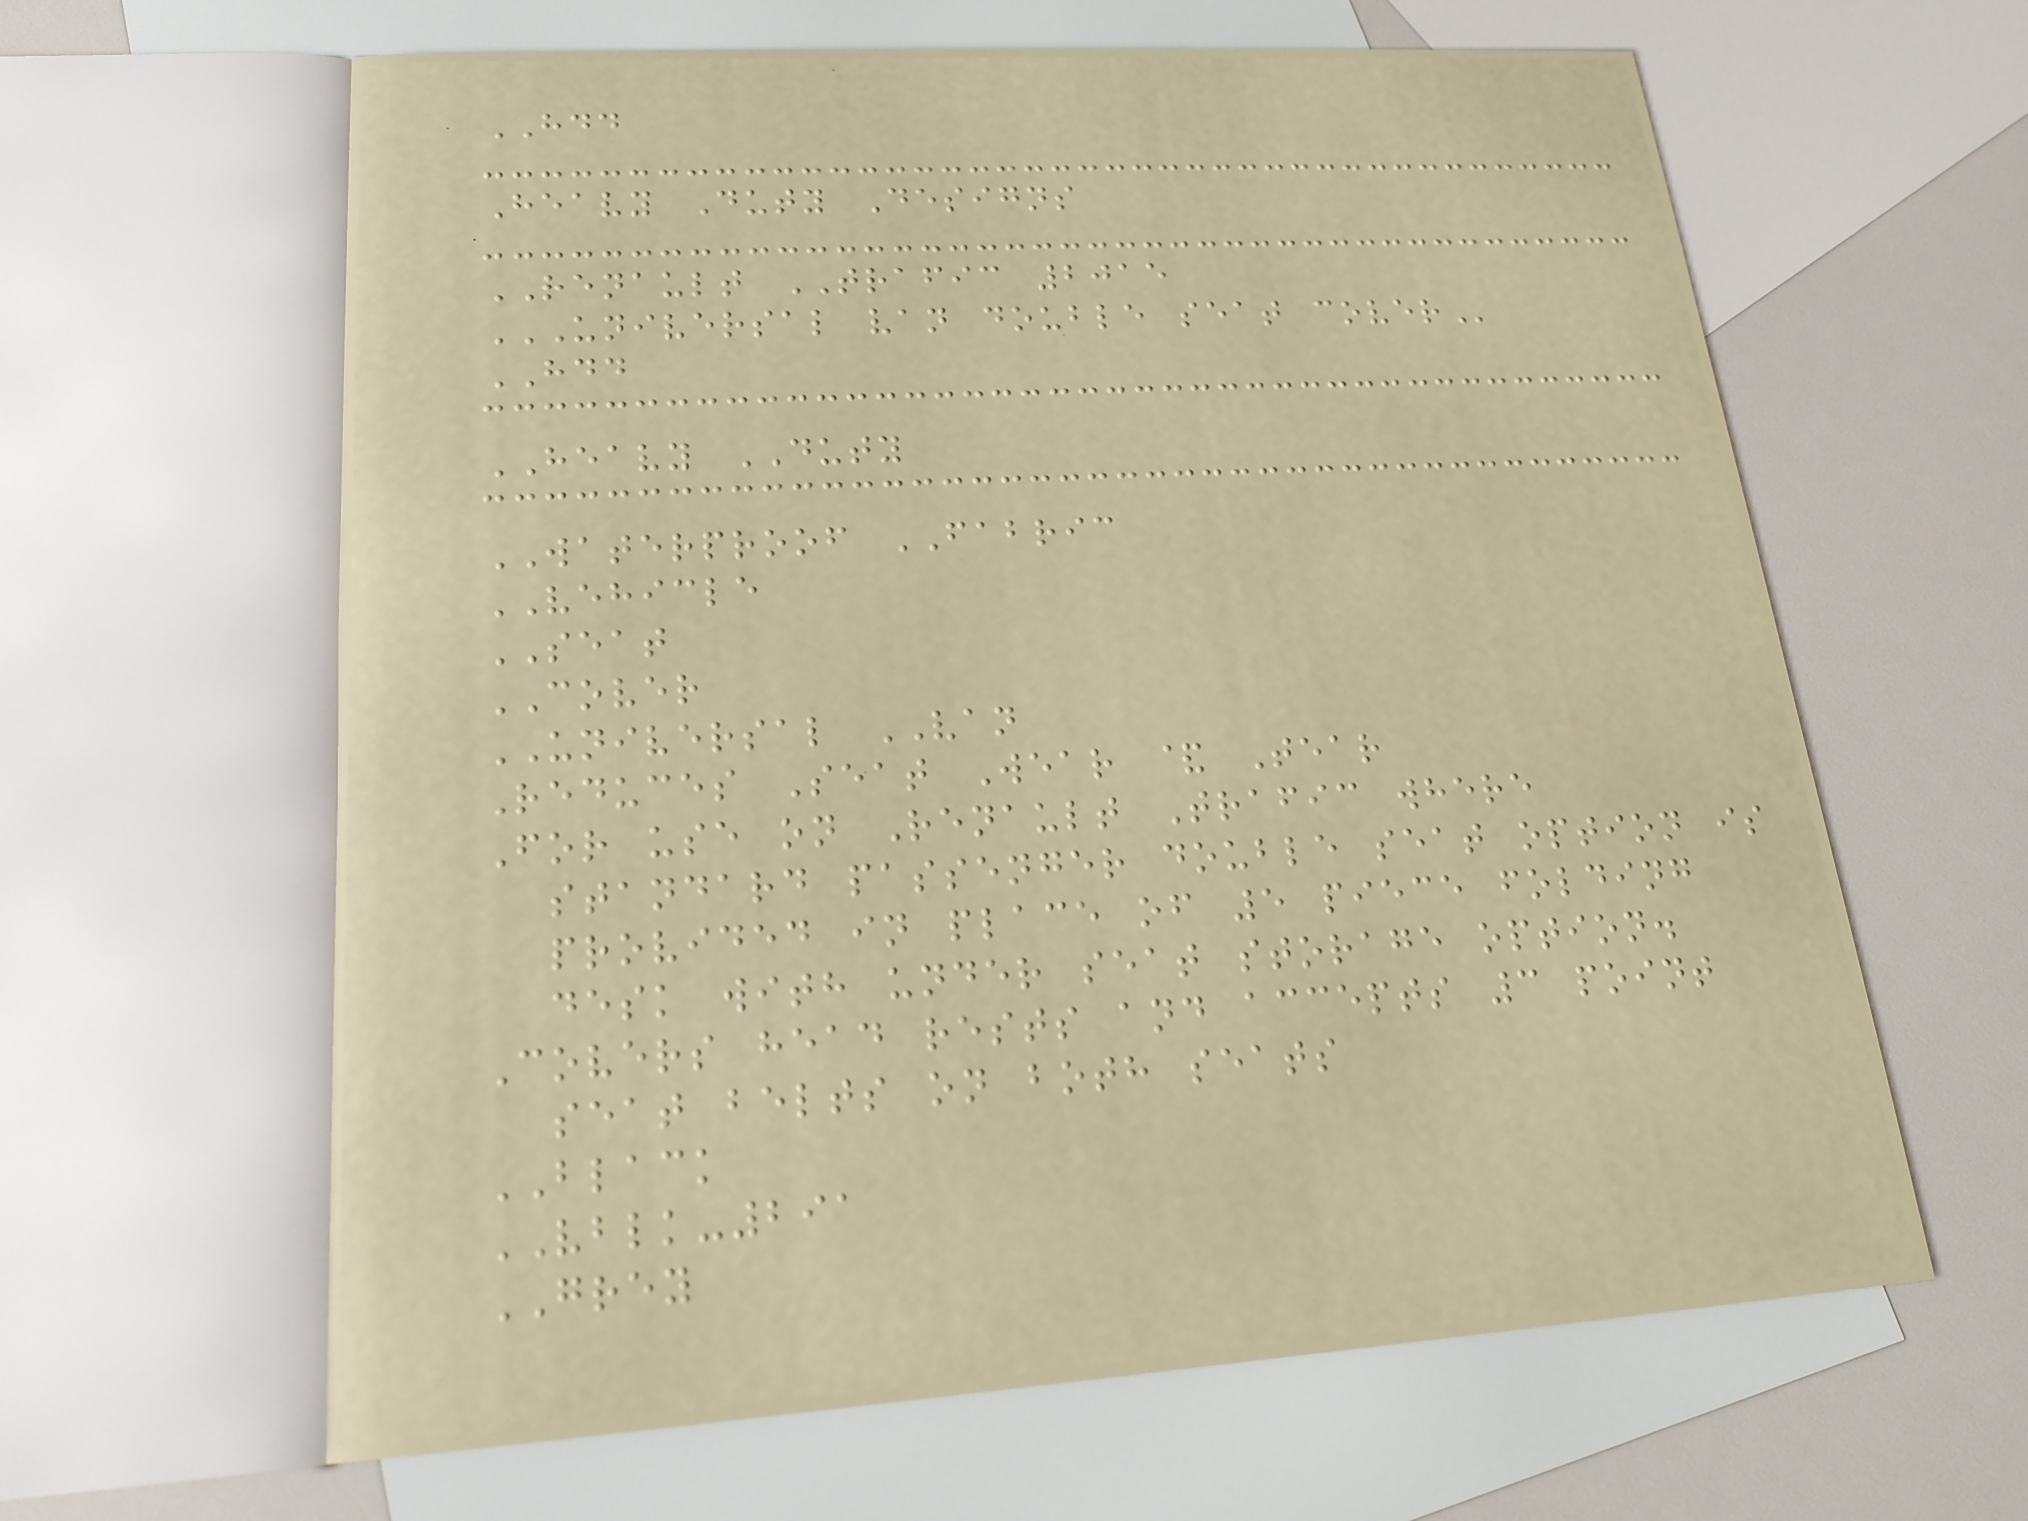HDD
Heavy Duty Designs
RENAULT TRAFIC 2015
UNIVERSAL VAN DOUBLE SEAT COVER
HDD
HEAVY DUTY
WATERPROOF FABRIC
VEHICLE
SEAT
COVER
UNIVERSAL VAN
Reduces Seat Wear & Tear
For use on Renault Trafic where
standard passenger double seat option is
provided in place of 5 piece folding
desk with under seat storage option.
Covers head rests and accepts 3 point
seat belts on both seats
BLACK
VBLK-291
GREY
